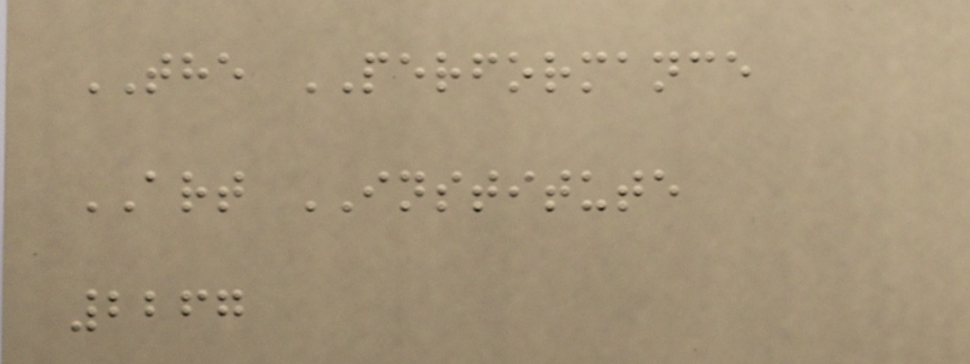THE PERFORMANCE
ART INSTITUTE
2267
